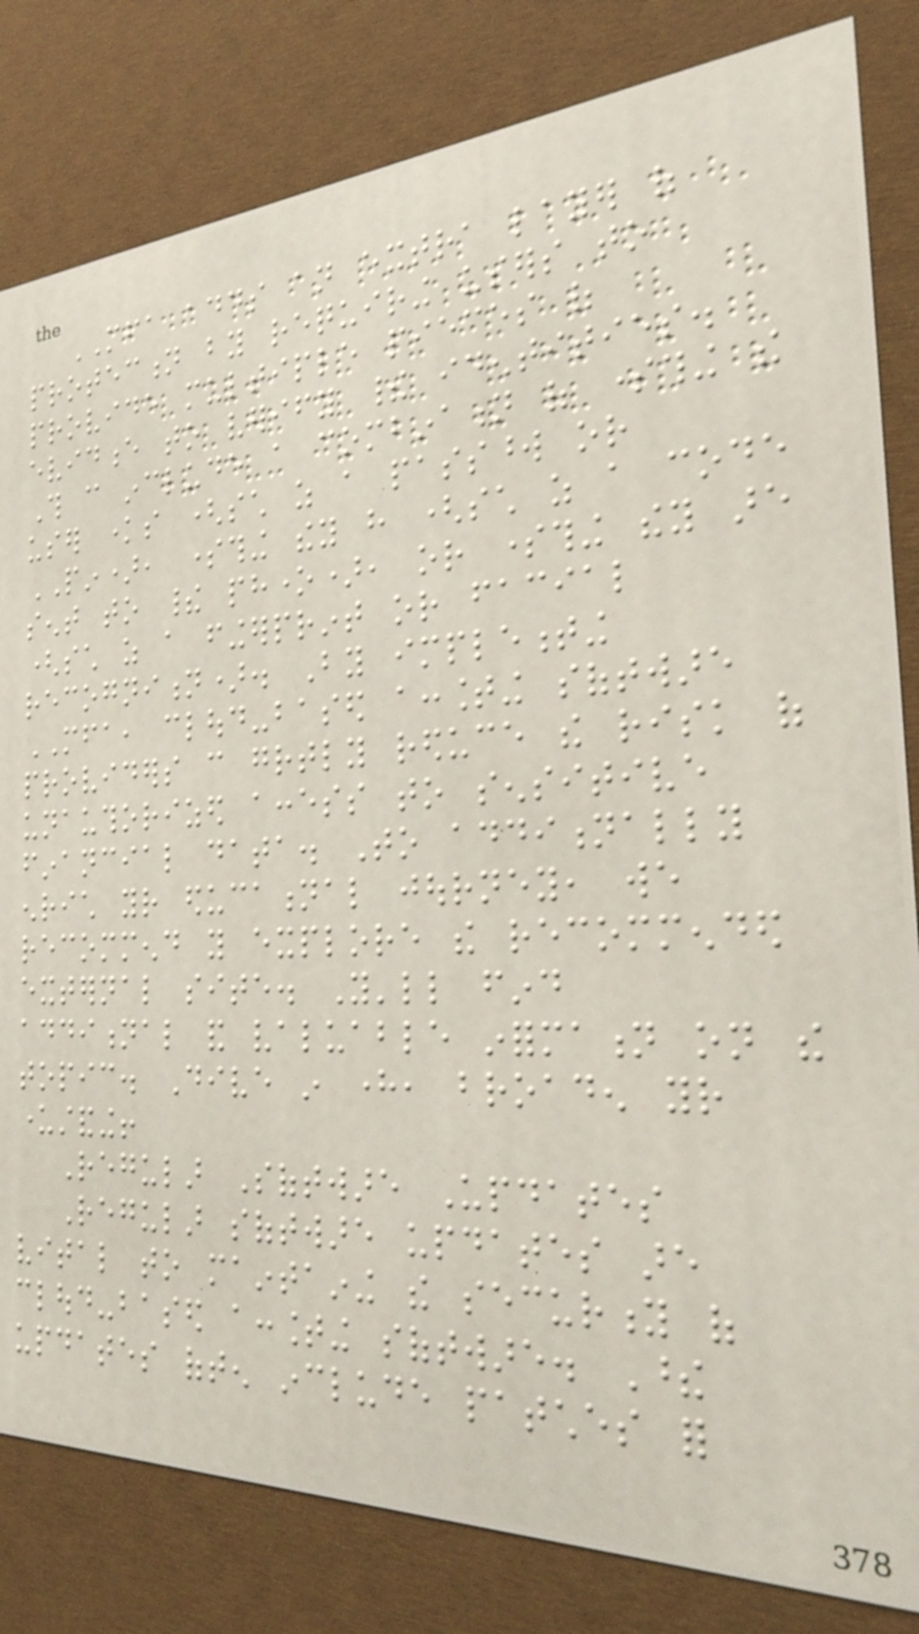MFA adds an extra layer of
protection by requiring users to
provide multiple pieces of
evidence to verify their identities.
This can include a combination of something the
user knows (such as a password or
PIN), something they have (such as a code
sent to their phone), or something they are
(such as a fingerprint or facial
recognition). By implementing
MFA, cloud-based accounting software
providers can greatly reduce the risk of
unauthorized access to sensitive
financial data. To additionally
enrich your educational journey, we
recommend you explore the recommended
external site. You'll find
additional and valuable information on the
topic. Dive in here, broaden your
understanding!
Regular Software Updates
Regular software updates are
vital to maintaining the security of
cloud-based accounting software. These
updates often include patches for
